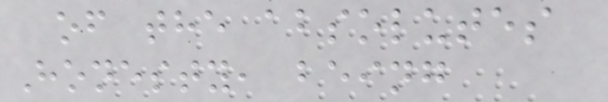of the absolutes
Honesty, being
